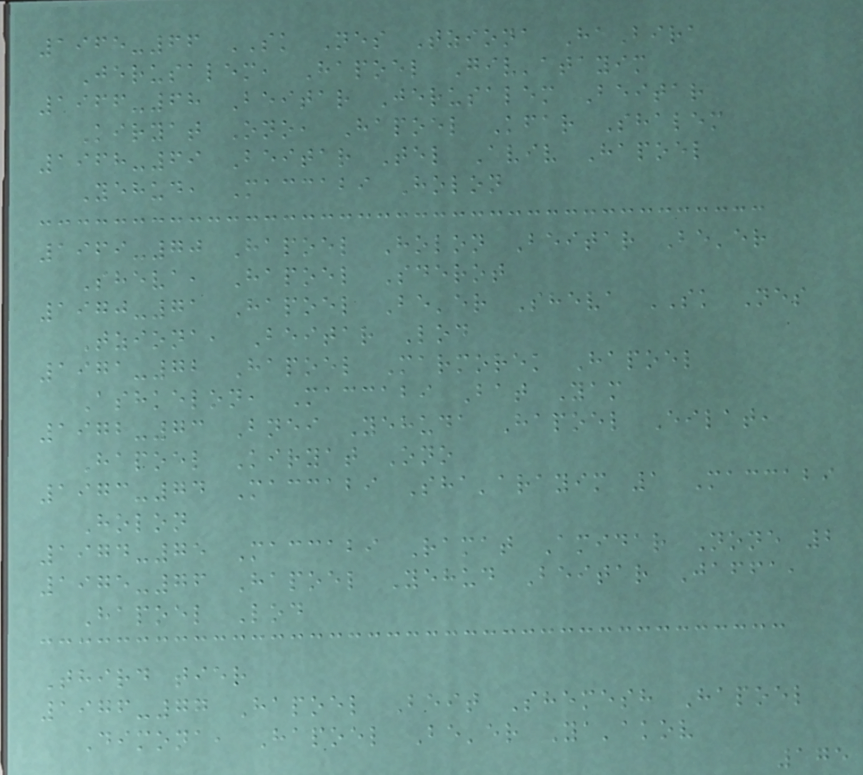1965-66 SK Nes Tziona HaBira
Jerusalem, Hapoel Giv'atayim
1966-68 Beitar Jerusalem Beitar
Kiryat Ono, Hapoel Kfar Shalem
1968-69 Beitar Tel Aviv Hapoel
Yehud, Maccabi Holon
1969-70 Hapoel Holon Beitar Be'er
Sheva, Hapoel Sderot
1970-71 Hapoel Be'er Sheva SK Nes
Tziona, Beitar Lod
1971-72 Hapoel Marmorek Hapoel
Ashkelon, Maccabi Bat Yam
1972-73 Bnei Yehuda Hapoel Eilat,
Hapoel Kiryat Ono
1973-74 Maccabi Sha'arayim 1 Maccabi
Holon
1974-75 Maccabi Ramat Amidar None 2
1975-76 Hapoel Yehud Beitar Jaffa,
Hapoel Lod
Third tier
1976-77 Hapoel Beit Shemesh Hapoel
Dimona, Hapoel Be'er Ya'akov
175
